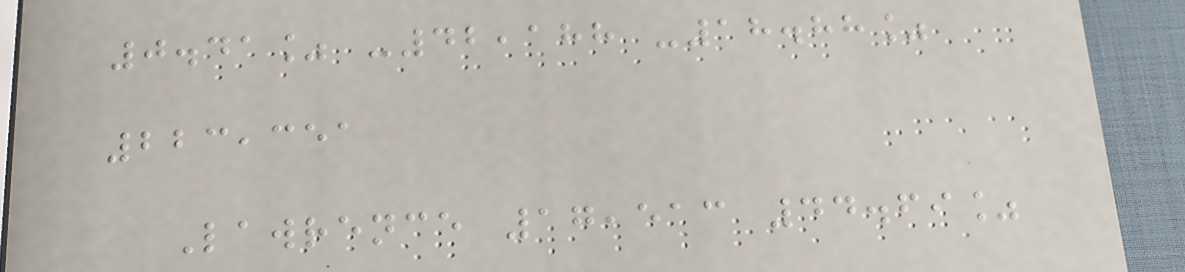0.41% -42,188 -18.88%
223,351
Lawrence 17,513 44.69%
